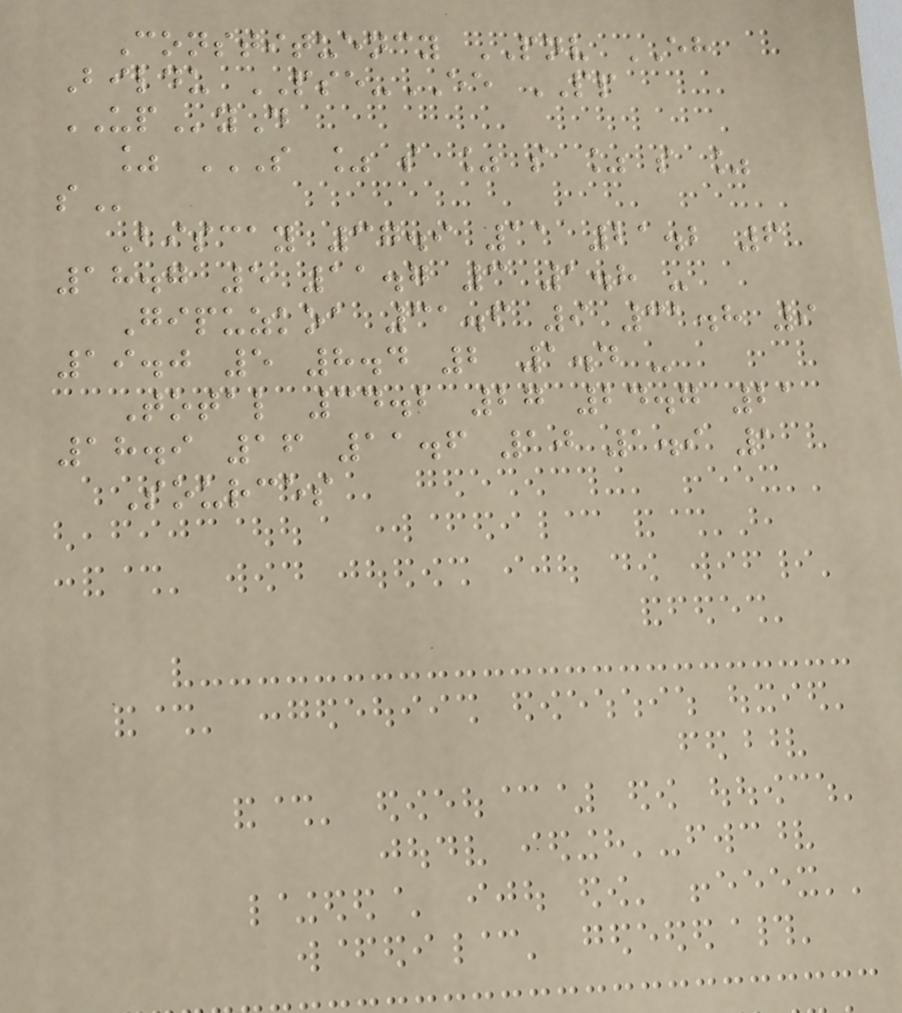Constituency PNV EH
Bildu PSE-EE PP
UPyD
% S % S % S % S %
S
Biscay 37.9 11 21.2 6
18.7 5 11.7 3 1.8 -
Gipuzkoa 31.6 9 31.8 9
19.0 5 8.4 2 1.4 -
Total 34.2 27 24.7 21
18.9 16 11.6 10 1.9 1
Sources
